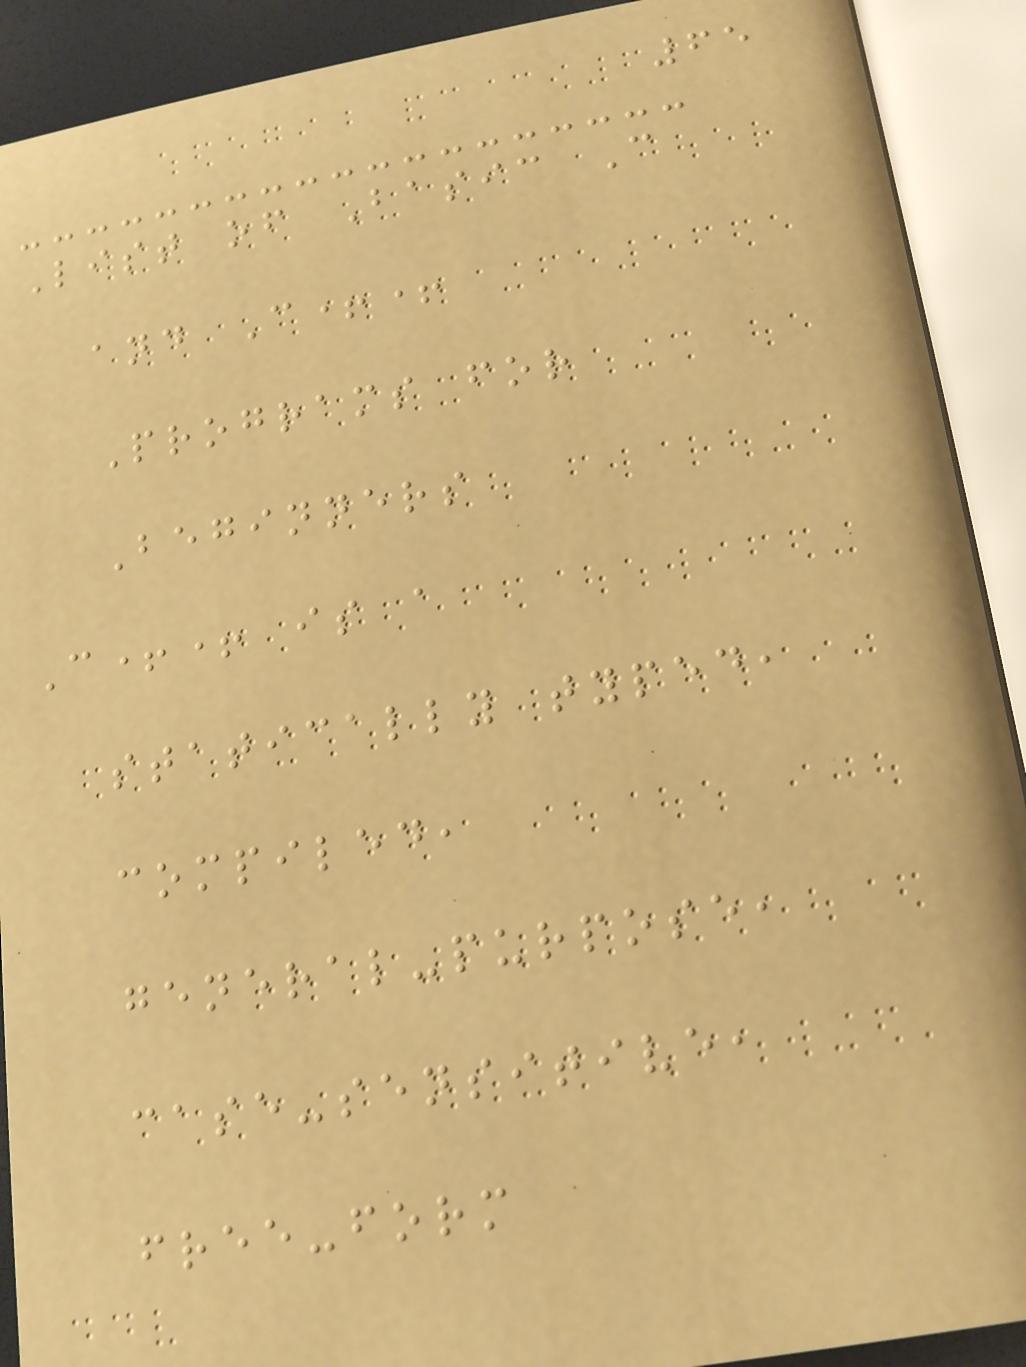65
List of Basic C
and C++
Programs for
Beginners
C++ is a
statically typed,
compiled,
general-purpose,
case-sensitive,
free-form
